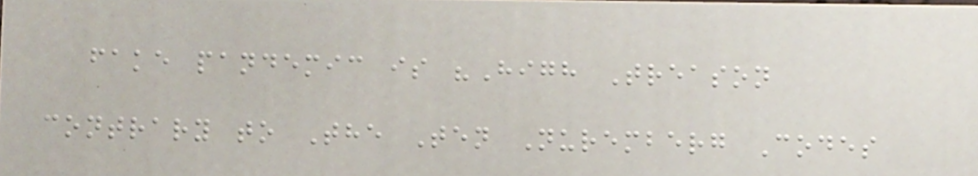fake pandemic is "High Treason
contrary to The Ten Nuremberg Codes
